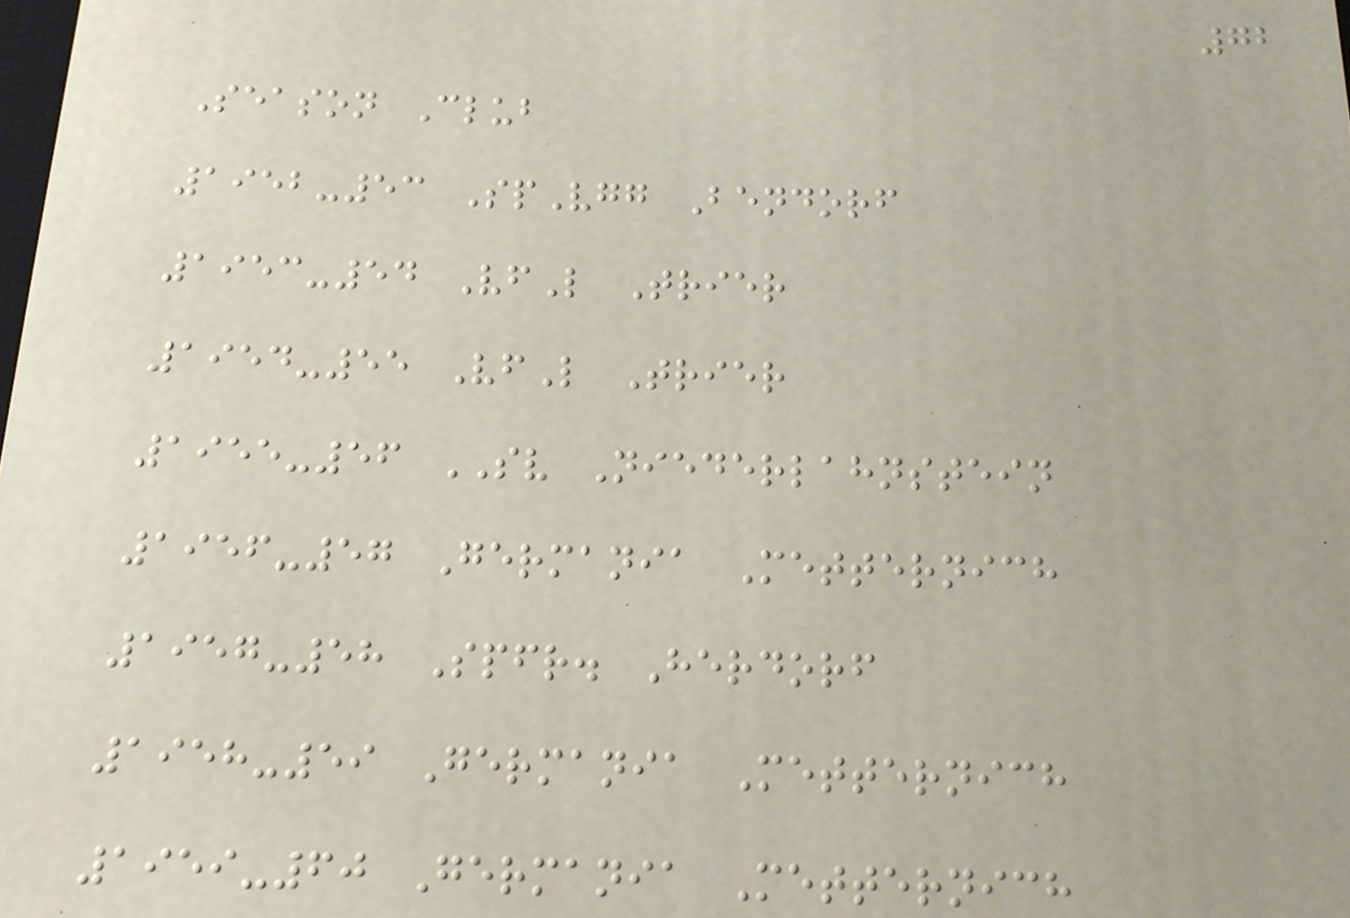72
Season Club
1952-53 SpVgg Bendorf
1953-54 VfL Trier
1954-55 VfL Trier
1955-56 SV Niederlahnstein
1956-57 Germania Metternich
1957-58 Spfr. Herdorf
1958-59 Germania Metternich
1959-60 Germania Metternich
